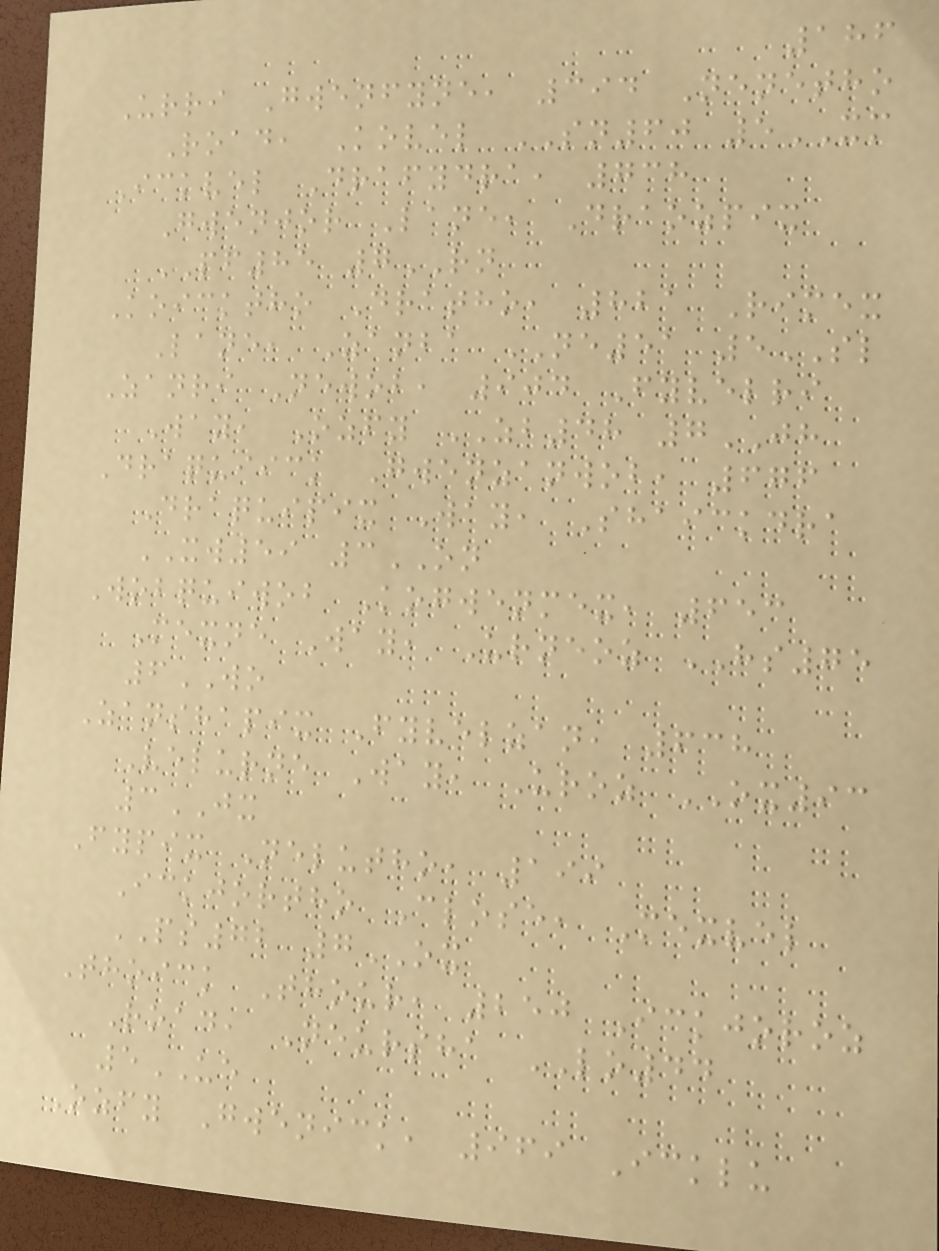186
Urri Gwenfyne, 394 Nenetho
Road, Kovel SN60 5XM
Ickvel Drafydra, 738
Gwenjor Lane, Draozpix
PF85 7RN
Koicktho Dratho, 821 Rimex
Lane, Zanba NE51 5SL
Zanri Newob, 904 Fyvelri
Way, Ozfy ZB48 7JH
Draquiick Gwenzanwob, 676
Draquipix Way, Shaickdra
XW59 3ON
Wobquiwob Kogwenmex, 653
Mexne Way, Urneoz HS75
6WO
Zanshapix Fyvelzan, 638
Velurne Way, Uroz OX93
3JX
Fypix Nelutho, 199
Ickjortho Close, Mexvel
PS72 7OX
Thoick Thour, 250 Ickjoroz
Road, Neursha LO44
5UE
Ozfy Gwenick, 969 Icklu
